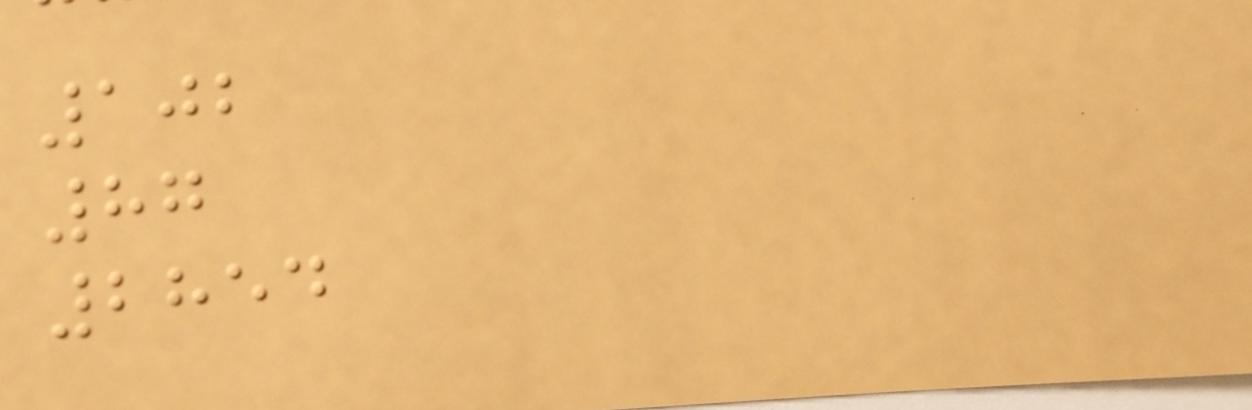102
87
2854
